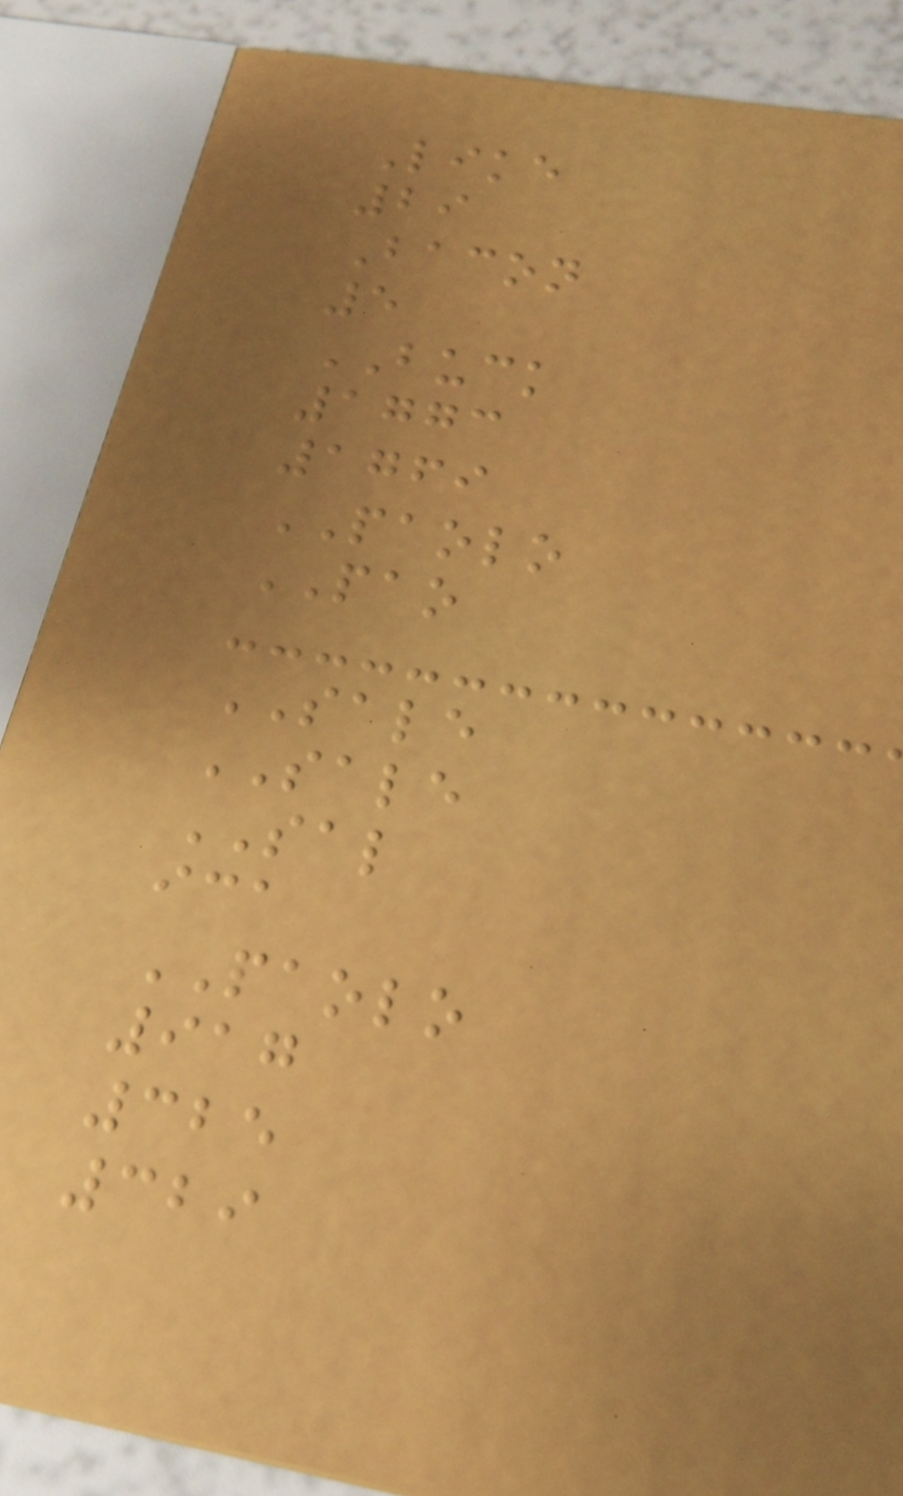Like
29
Bacon
5
BUCK
1773
1769
PAOLO
PAO
SALE
SALE
SAL
ica
PAOLO
917
325
329
